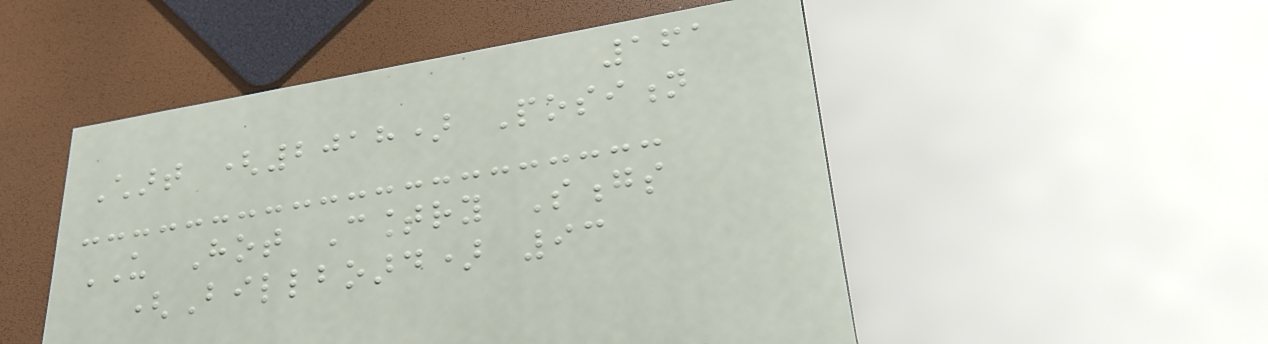161
Chart (2018) Position
US Hot Country Songs
(Billboard) 93
